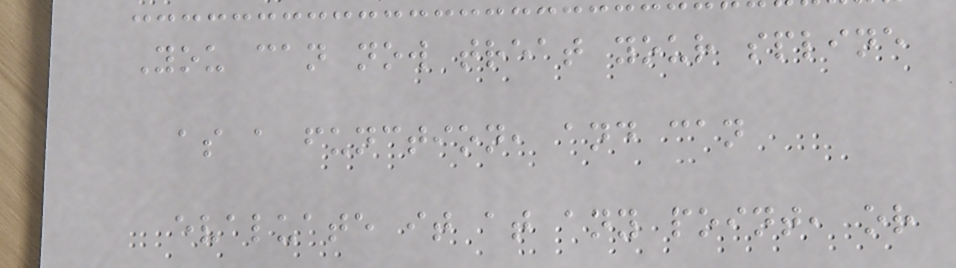You can now treat your spline
as a function, and can
evaluate it at any point, or
